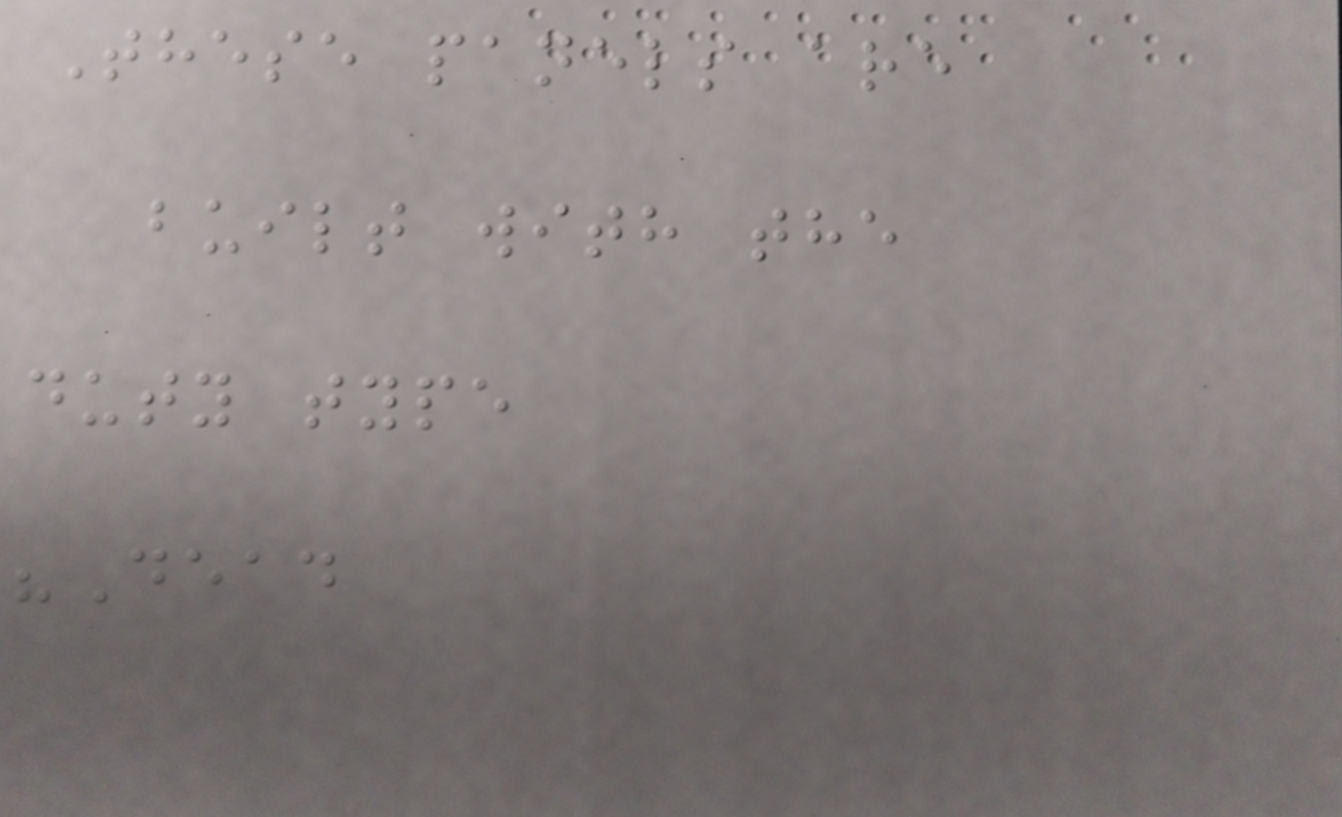These panels are
built with the
duty type
"Dead
